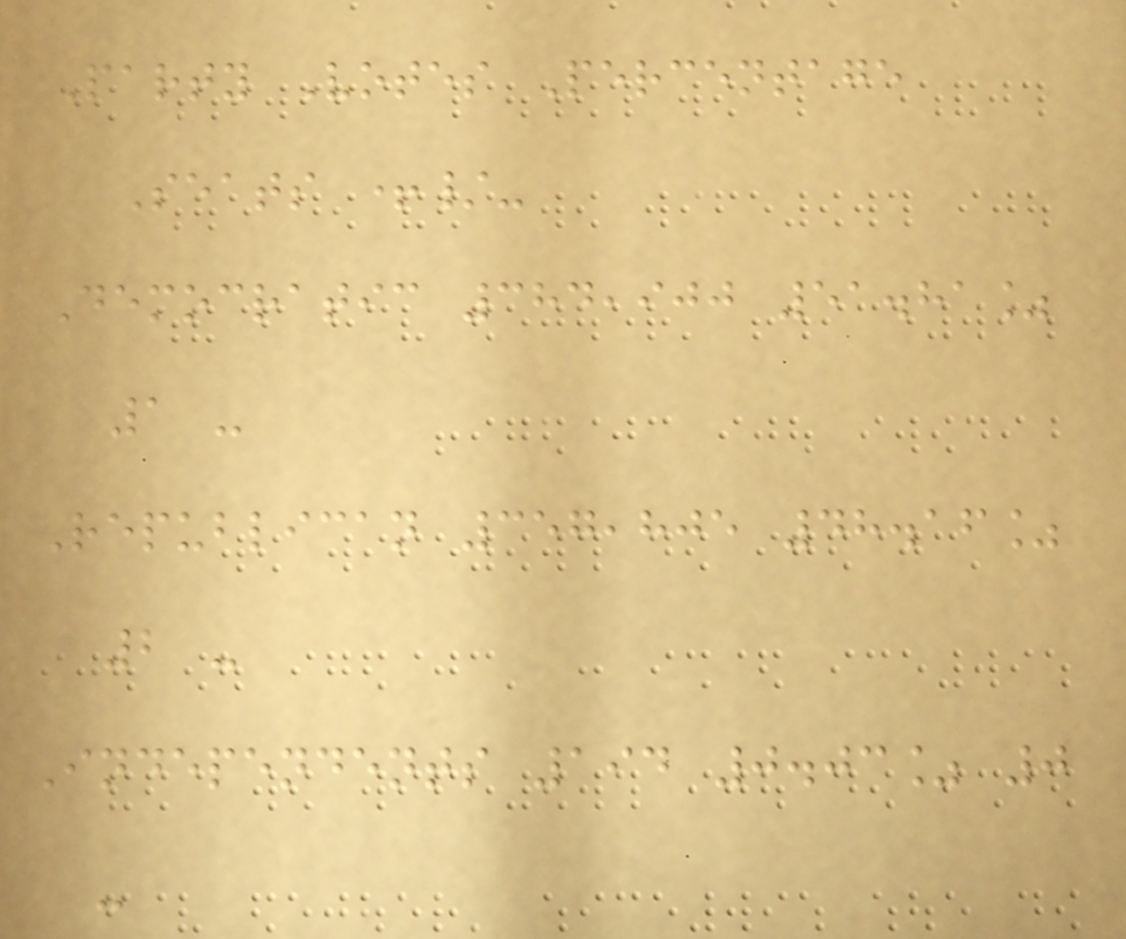Party Votes Percentage
Seats +/-
Democratic 384,900 51.81%
1 -
Republican 357,805 48.16%
2 -
Independents 194 0.03% 0
-
